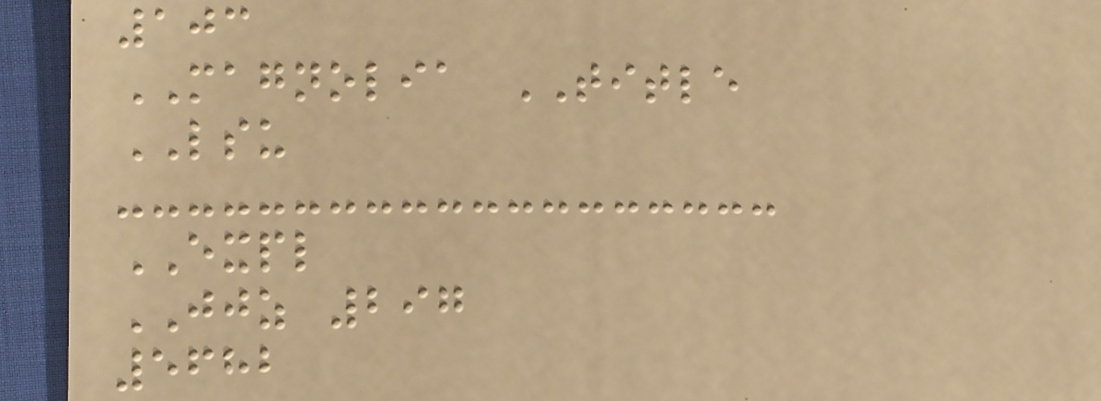103
MAGNOLIA TITLE
LSU
EXPL
JJZ 297
5682
